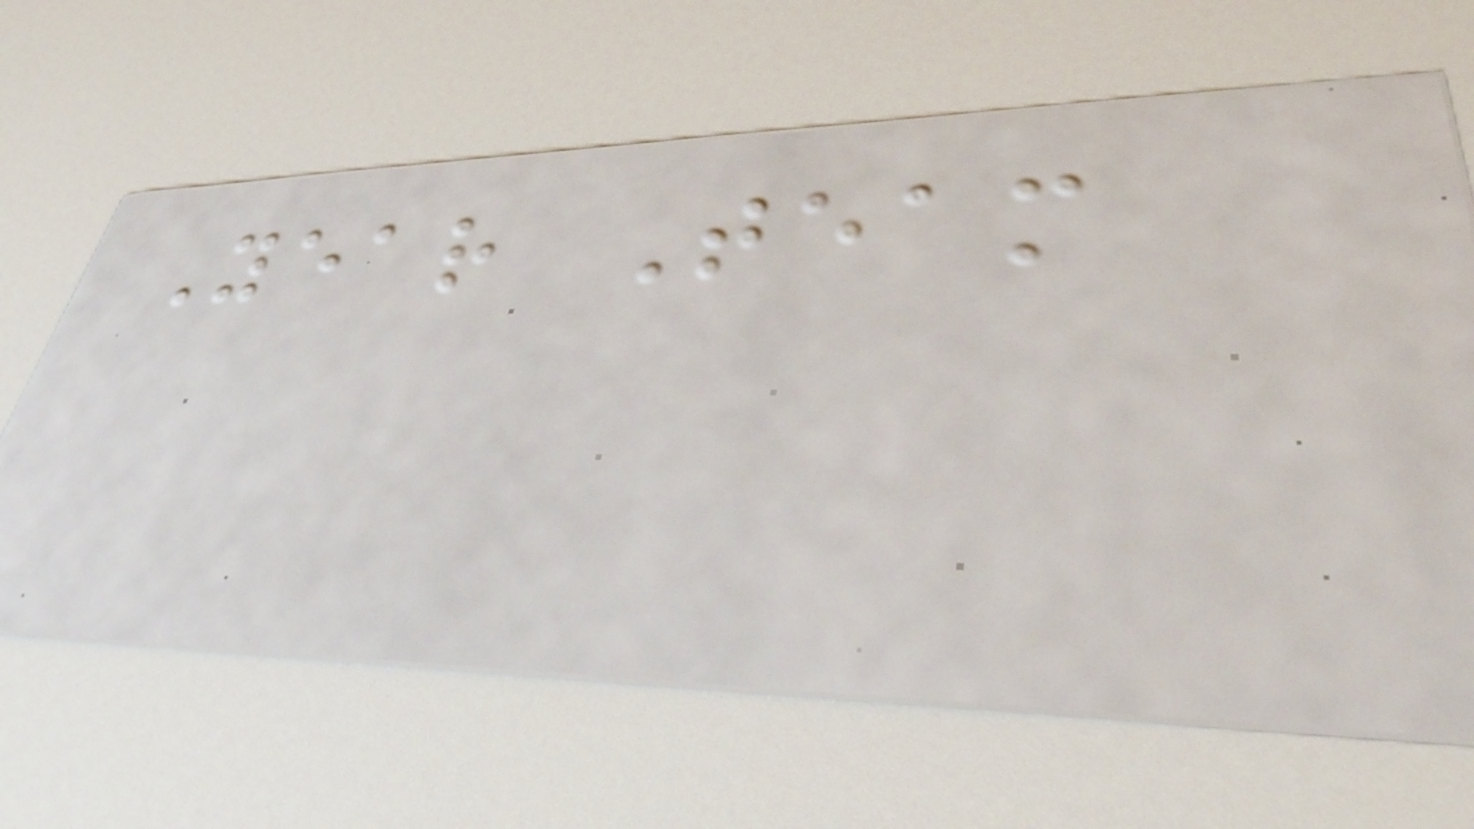Year Team
